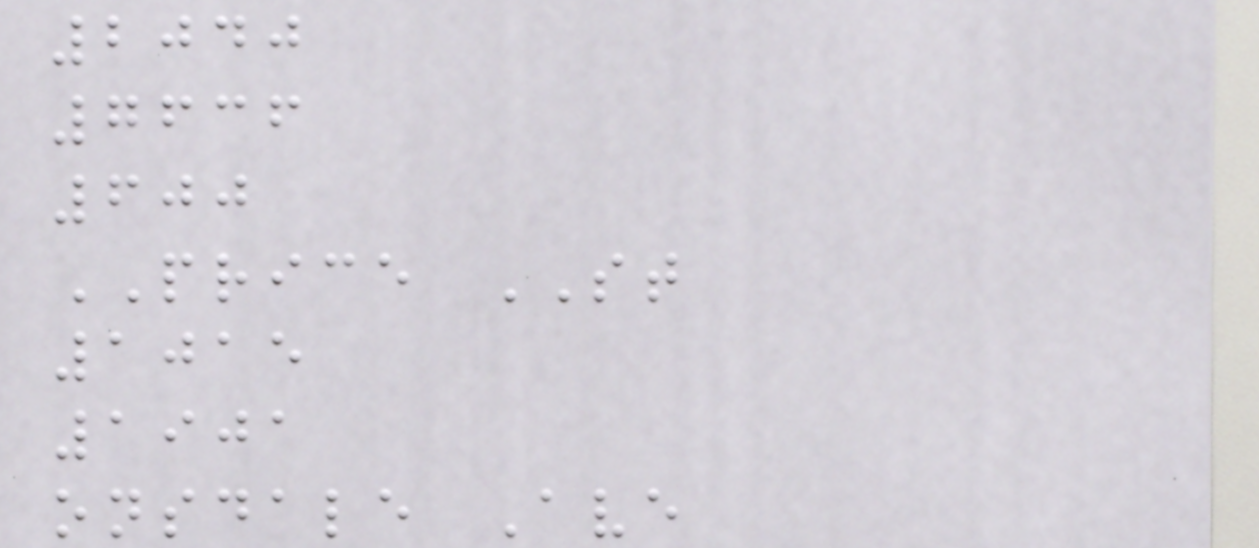2040
7636
600
PRICE ST
1015
1901
onsdale Ave
